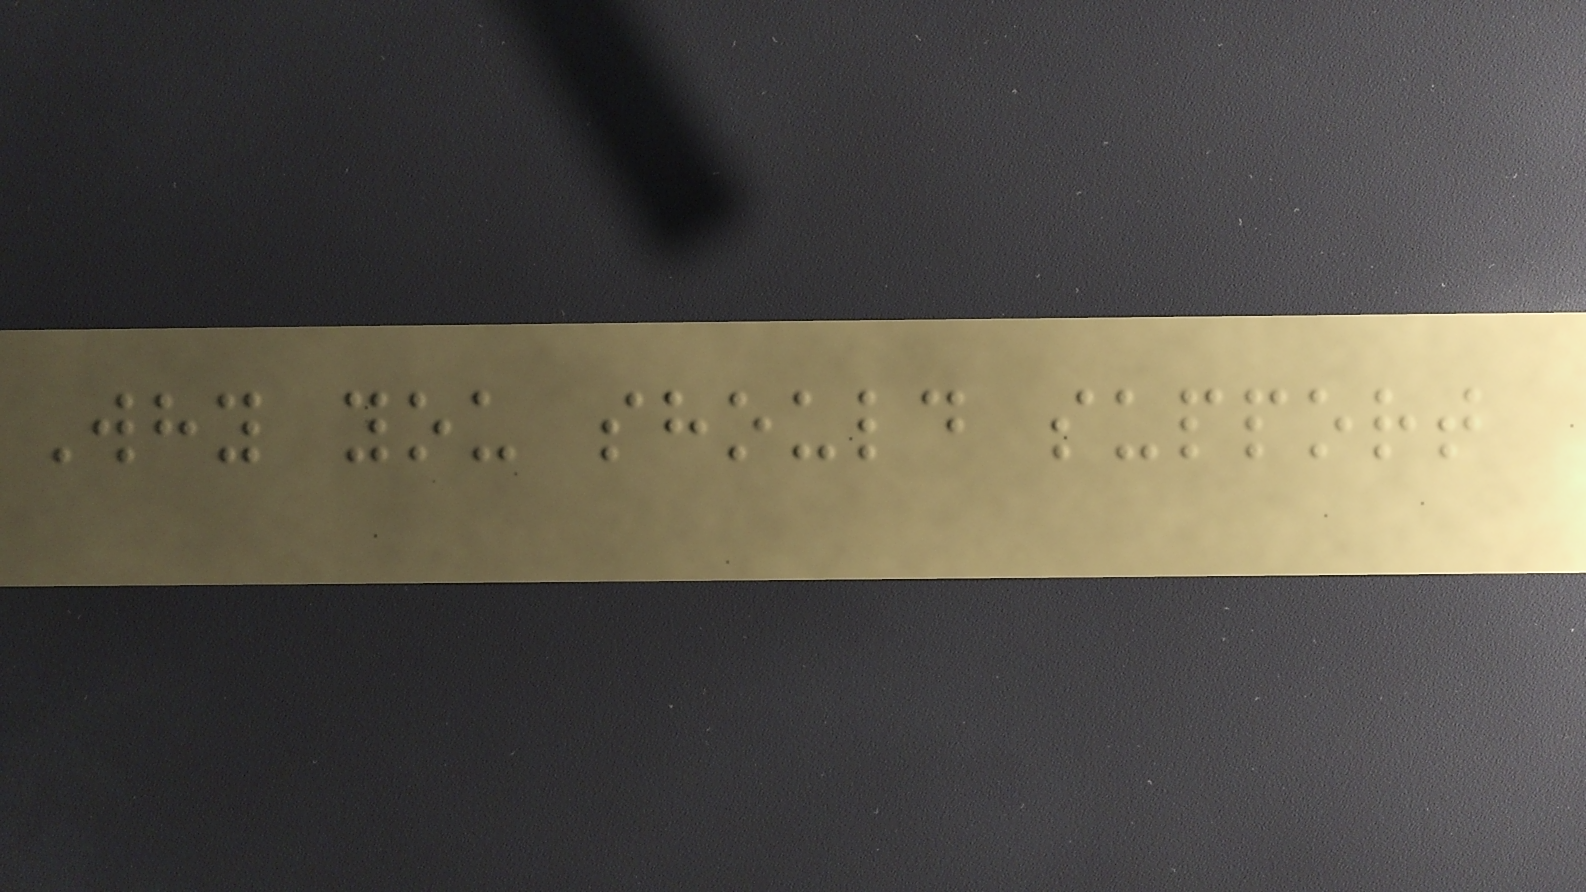Why you should support
